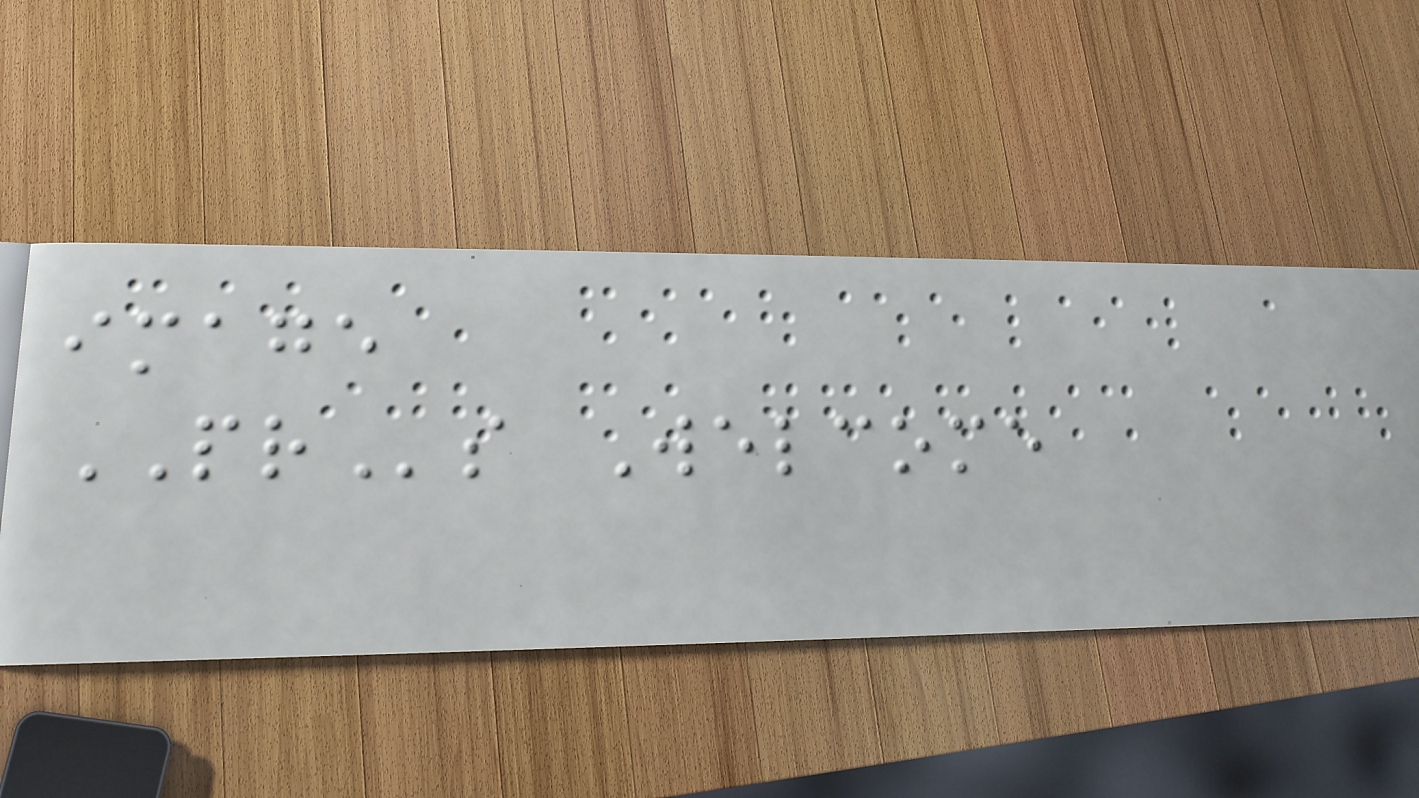image
PRs Welcome
